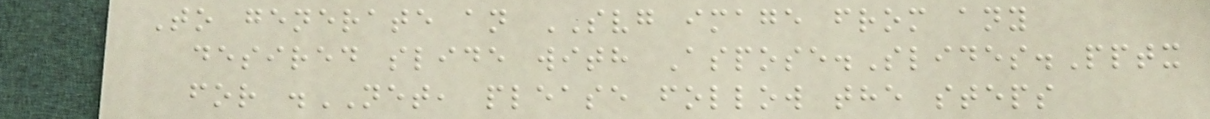To generate an SVG image from any
desired slide with Aspose.Slides.Pptx
for .NET, please follow the steps
